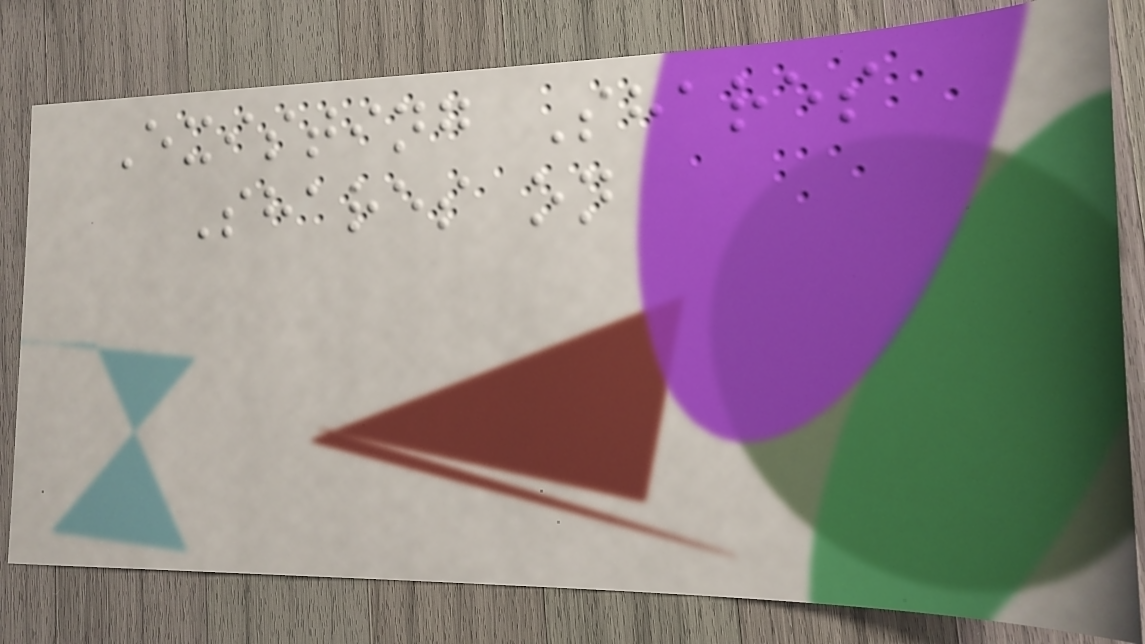Existing Shares
Shares on
